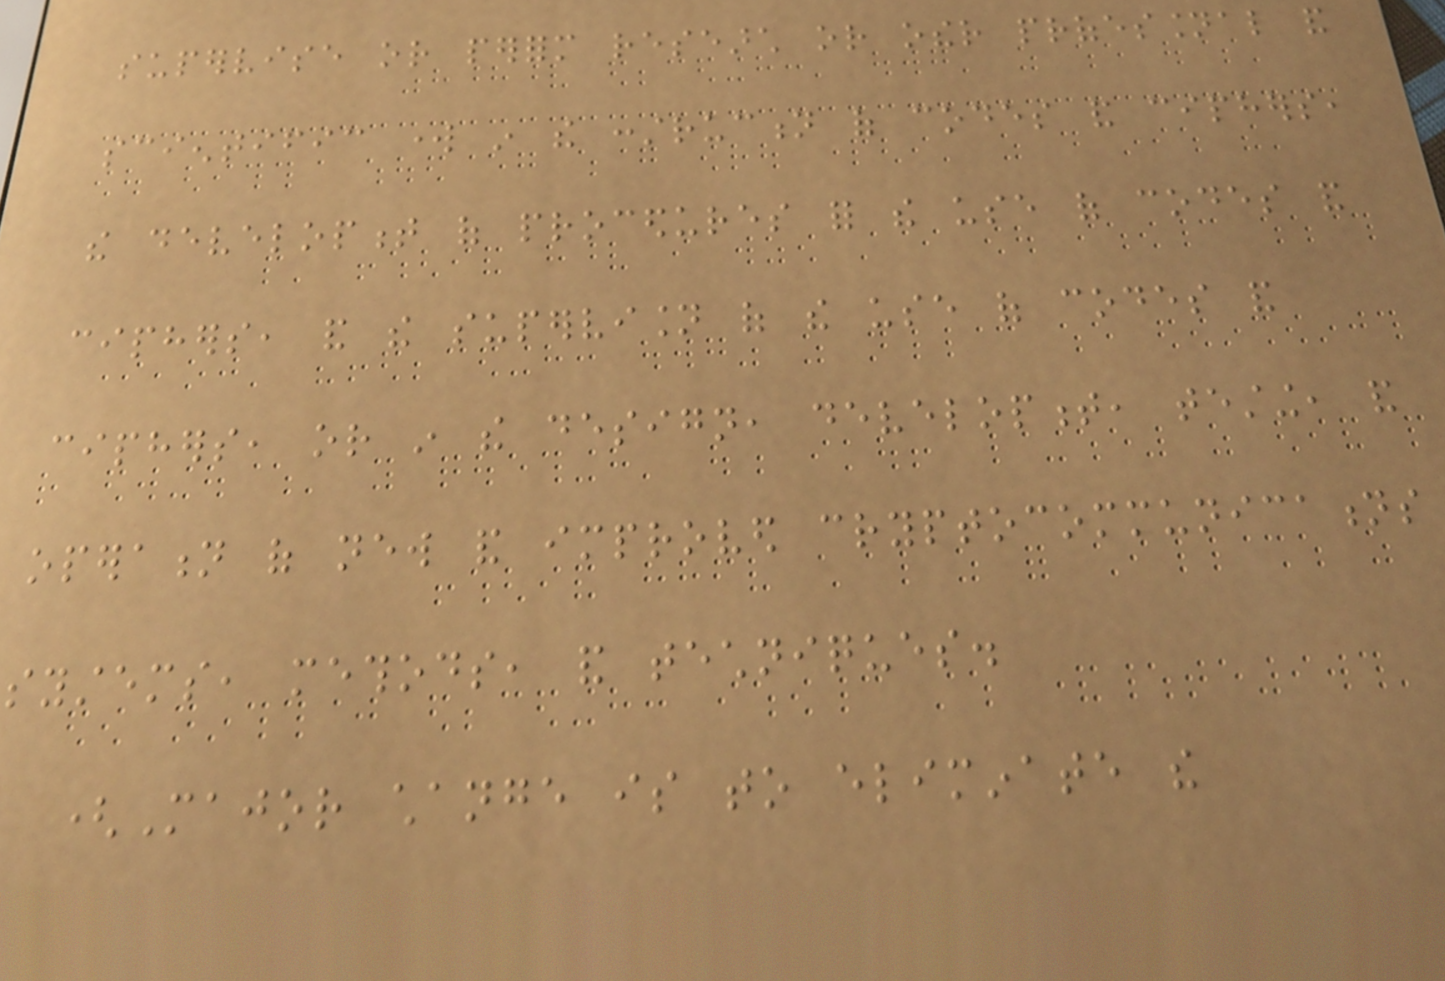supervise or perform research or other professional and
scientific work in the construction of codes and ciphers,
the development of procedures for the use of codes and
ciphers, and the supervision of the use of codes and
ciphers, or in the design, development, testing, and
operation of new and improved cryptocommunications
systems, methods, and techniques.
(Major change is to eliminate the
